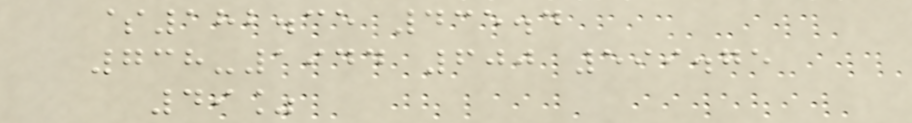$182.35 435.4
738-1944 600 599.75
49%
